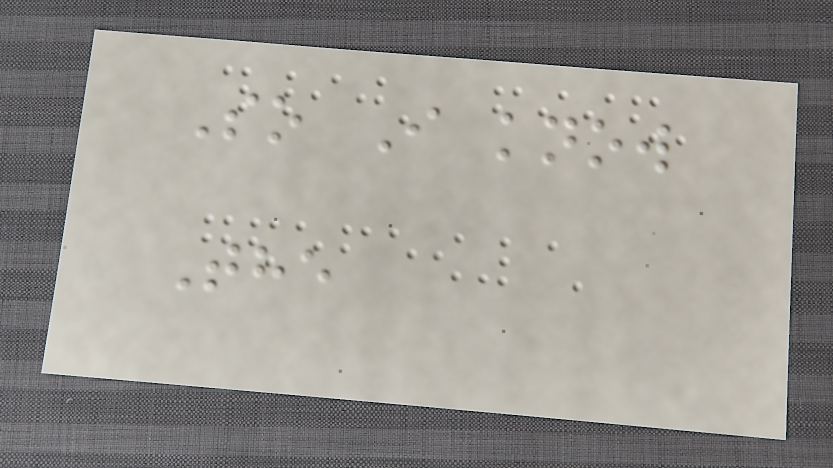So I know
The
